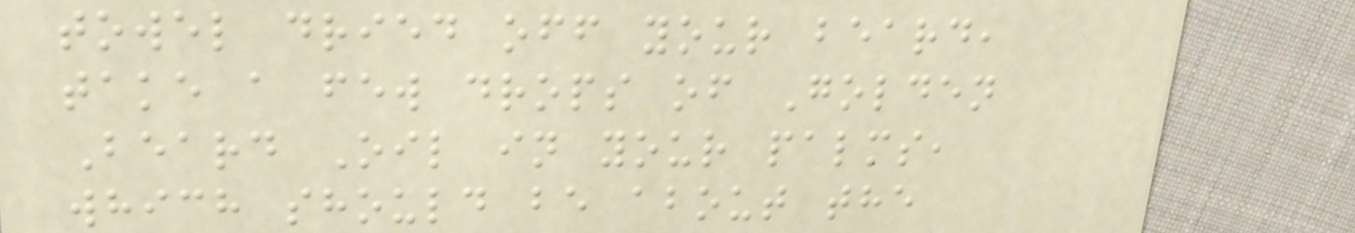towel dried off your beard,
take a few drops of Golden
Beard Oil in your palms,
which should be about the
